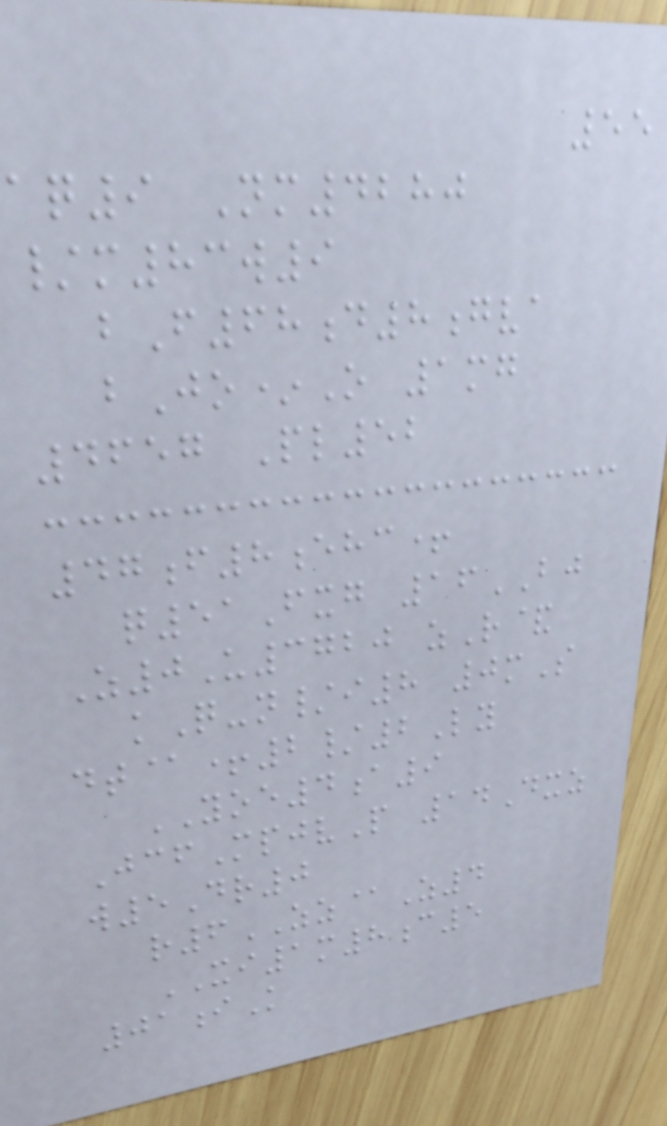55
aq9 Nm4280
/m83w9
bF68d8gva
bJo*O 1mg
4657 Pl52
47f8ehc+
q51Fxg 16BJ
Z0U3720 zR&
kQ-n/i8 0mS
dt@+2/2Ly
YOE4a9
JcfMpjvP 14Dxz
w5Dr0
r6ZZ@Z4
XI1m8c5
01iK
